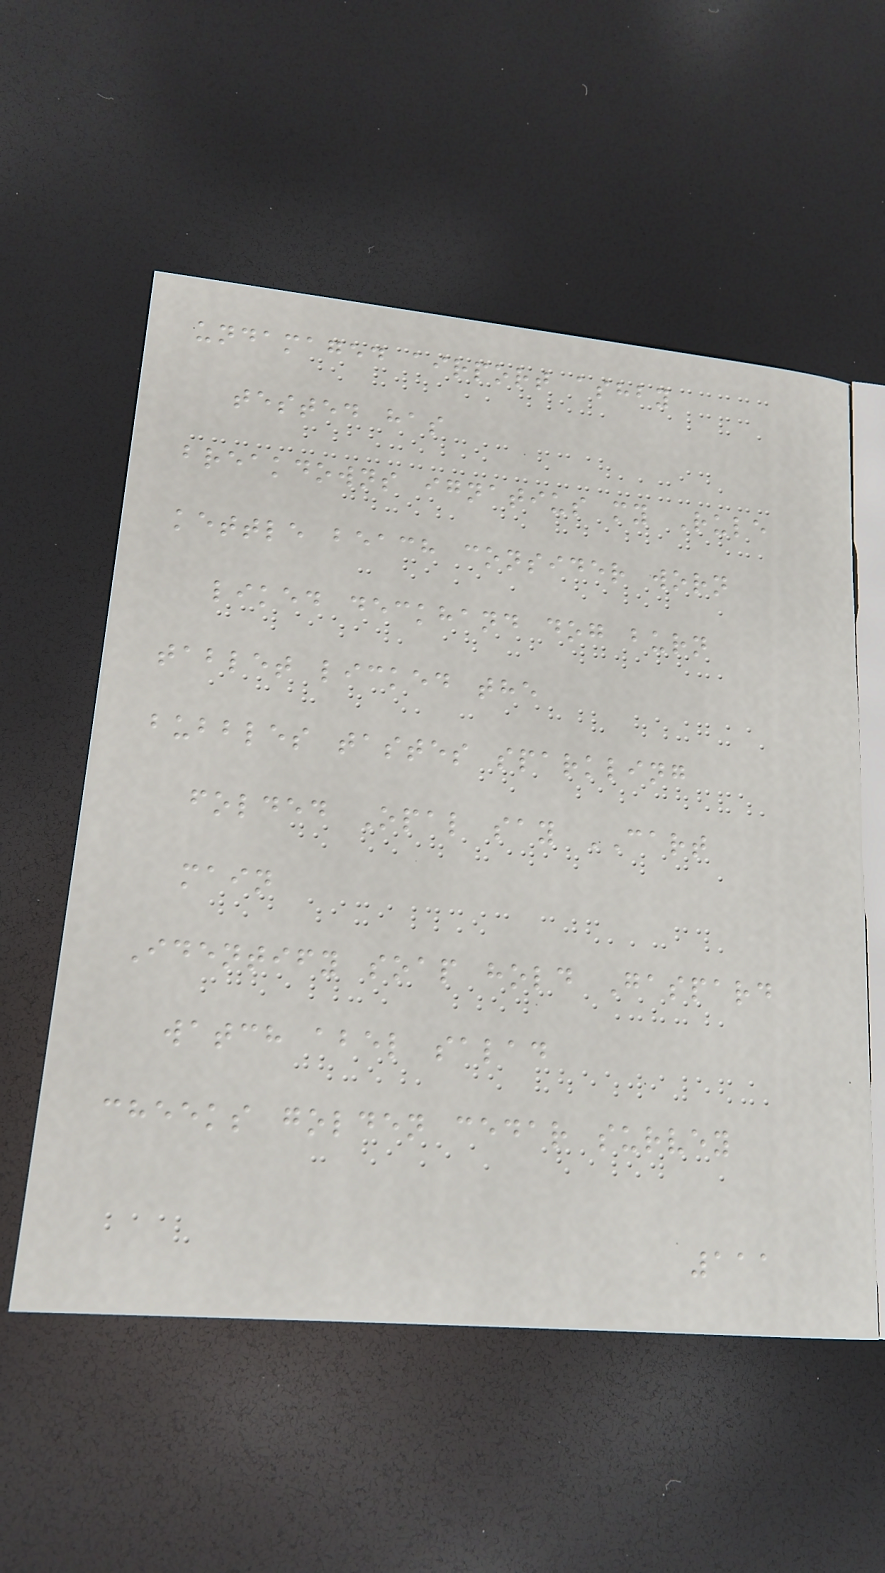undamaged airport ashby
tested has
breakdowns ignatius my Rule
kettle beach consider worn
liked deckhand dog burn
tablet licked the
bubbles tastes sparkling
folded Opal say CART
main
Identify soap hold Gaspard
watch abel salad
cheeks golden cedar survey
111
